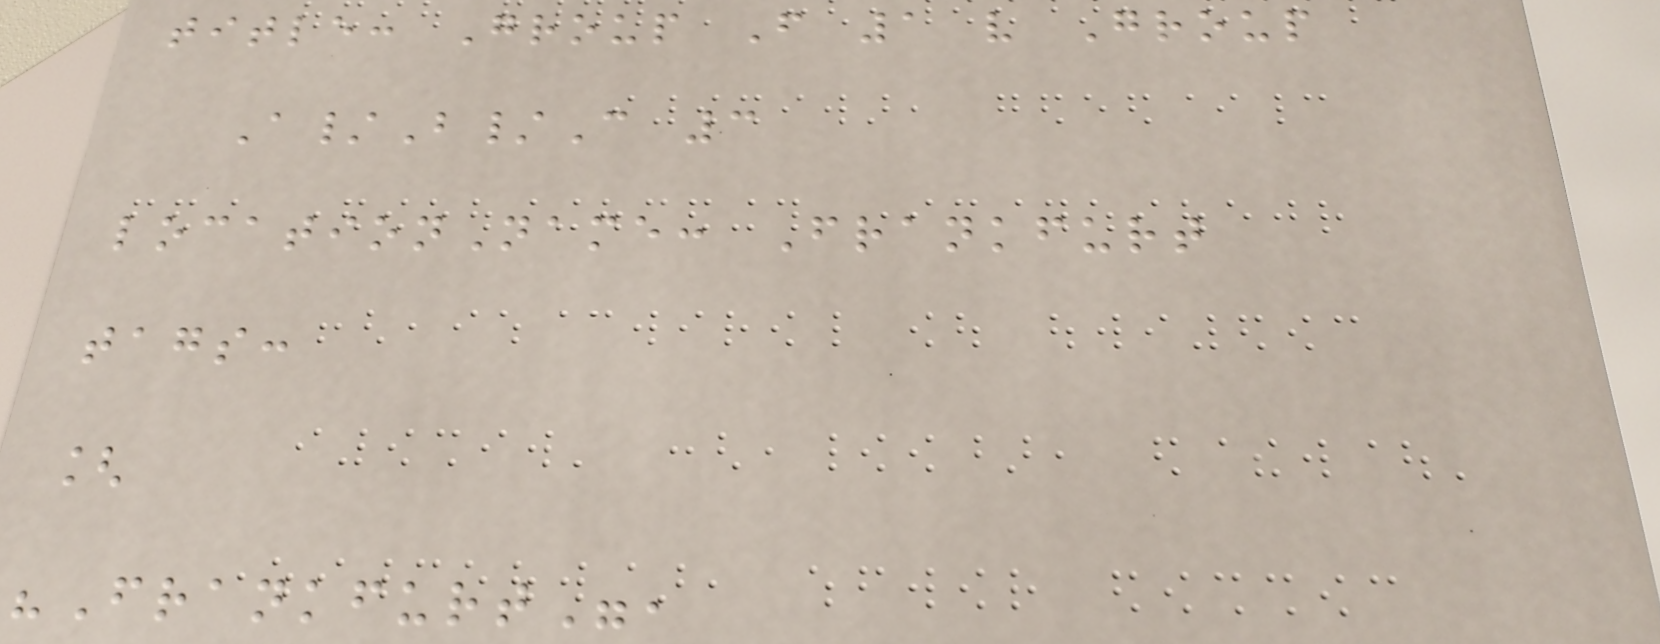title: Group F 1 v Group
A/B/C 3
locationName: Frankfurt
tags:
[
"Frankfurt",
